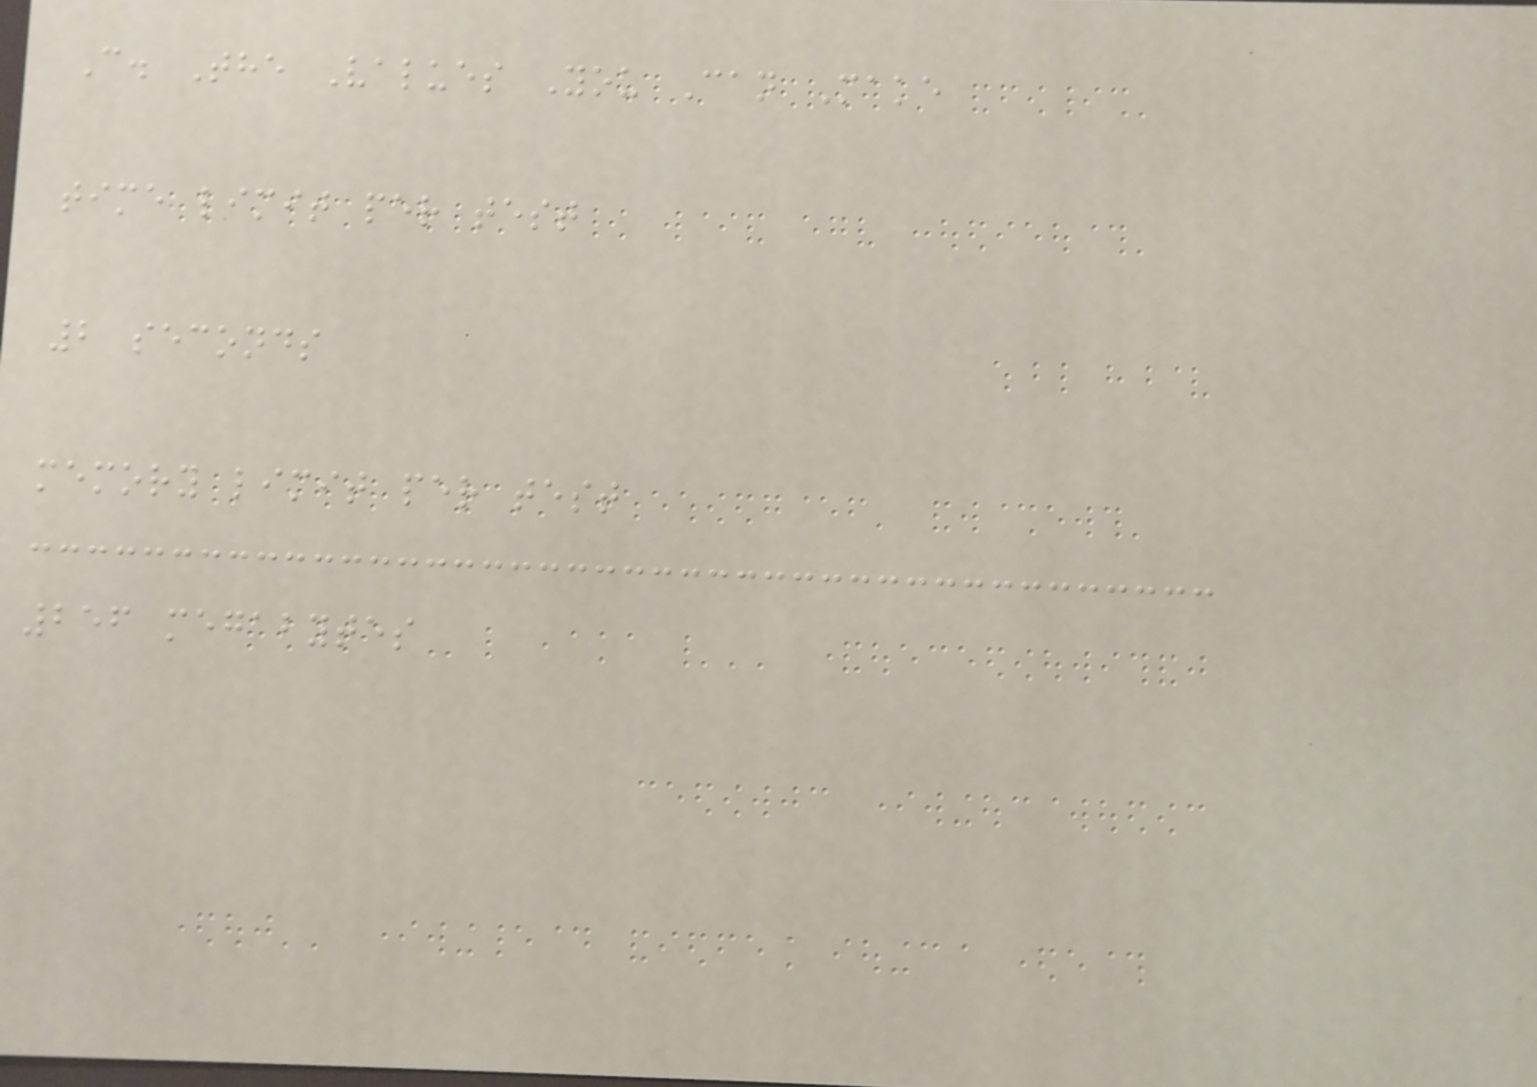C. The Values You Can Make
time limit per test
2 seconds
memory limit per test
256 megabytes
